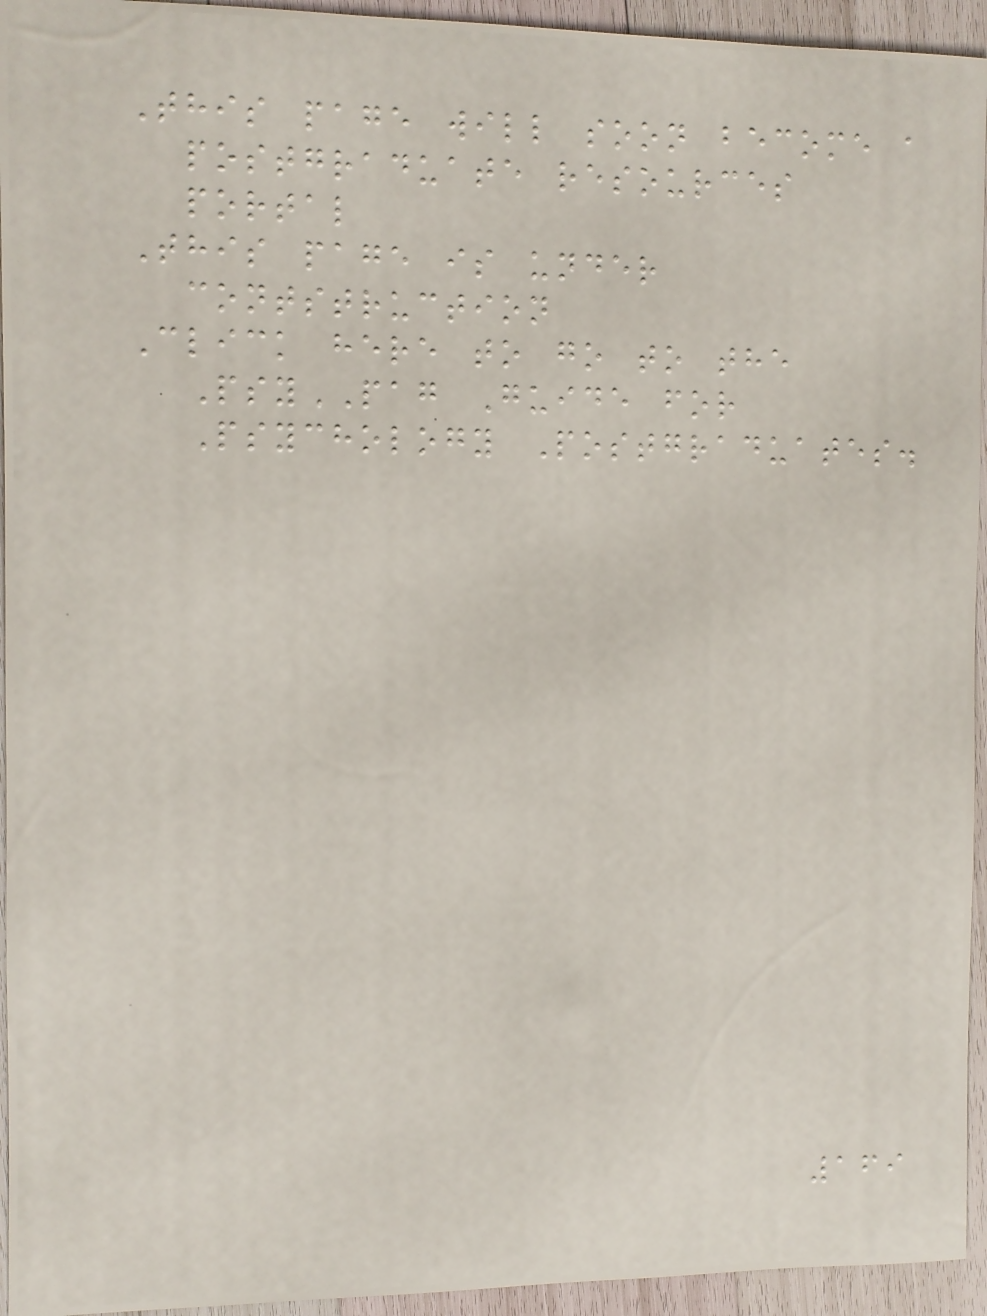This page will soon become a
postgraduate resources
portal
This page is under
contstruction
Click here to go to the
PsyPAG Guide for
Psychology Postgraduates.
169
